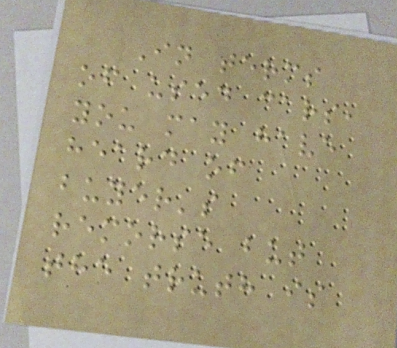In terms
of used cars,
you may have
heard of
buyer's
remorse but
the truth is
